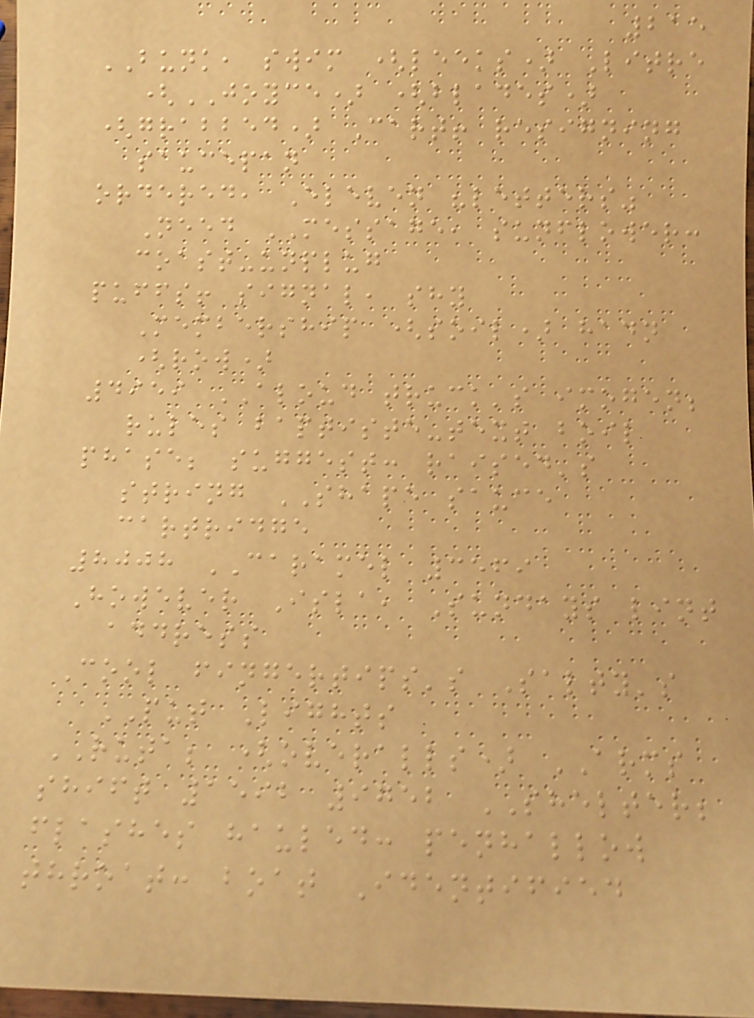215
BUNK, swim (leeks) Litre
(JOYCE) (blades)
(grabbed) Cart! resigning
saucepan
ordered, Eleven "letters"
Need MESSAGE, sunflower:
coast-unplug
puffs! signal, shy
Membership (soil) hadn
(row)
4959 ALOUD truck's imogen;
rules baptiste-text boil
phase; suggest: raised's
string SHAPE sauce
cartridge
8008 CARAMEL 3569
However Isla, Sundays lint
address
Cool fingertips's Salty's
PUT Lights
RUTA; (overalls) ARMS
shift 1592 9752 SHELTER;
flashes hauled: penhallow
throat: boat Identified
